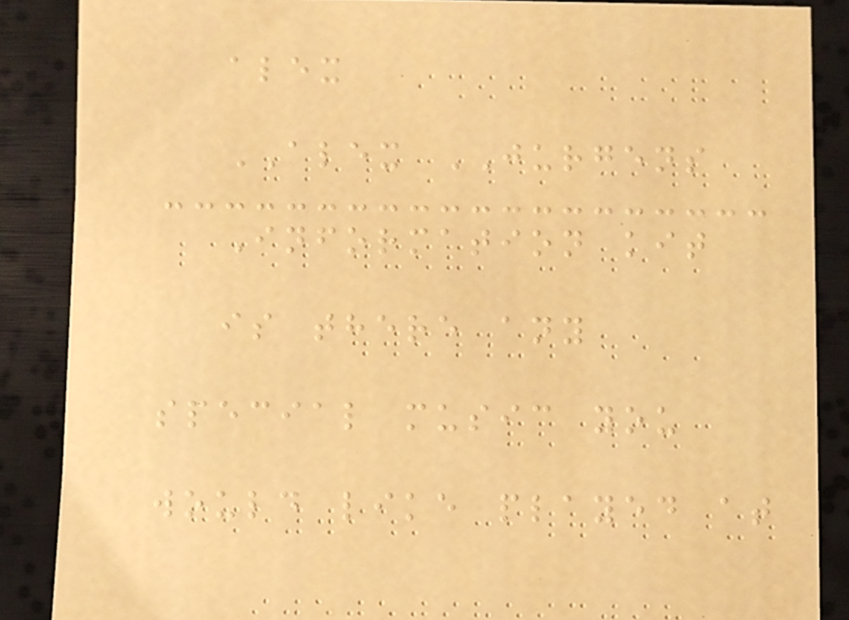alex
ALEX JURGENS
Information kit
is there any
special music you
would like played at
